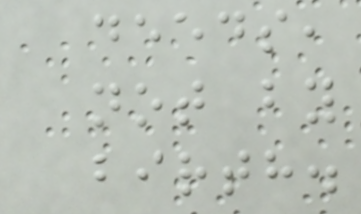deeds,
not by
birth.
